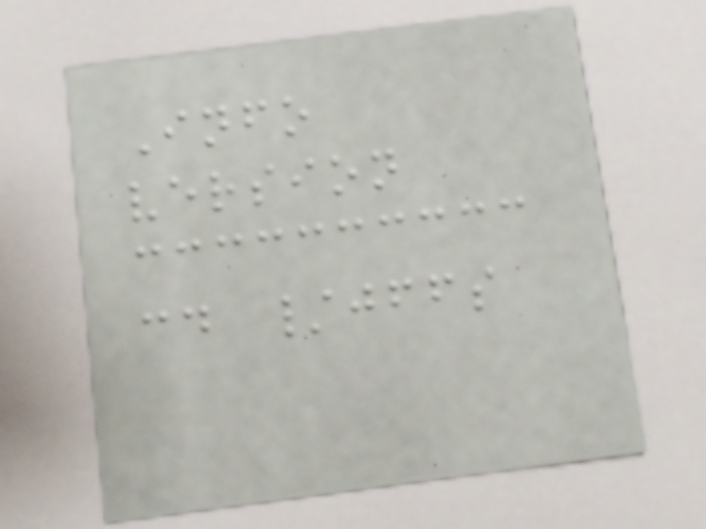Info
version
cd /jffs
